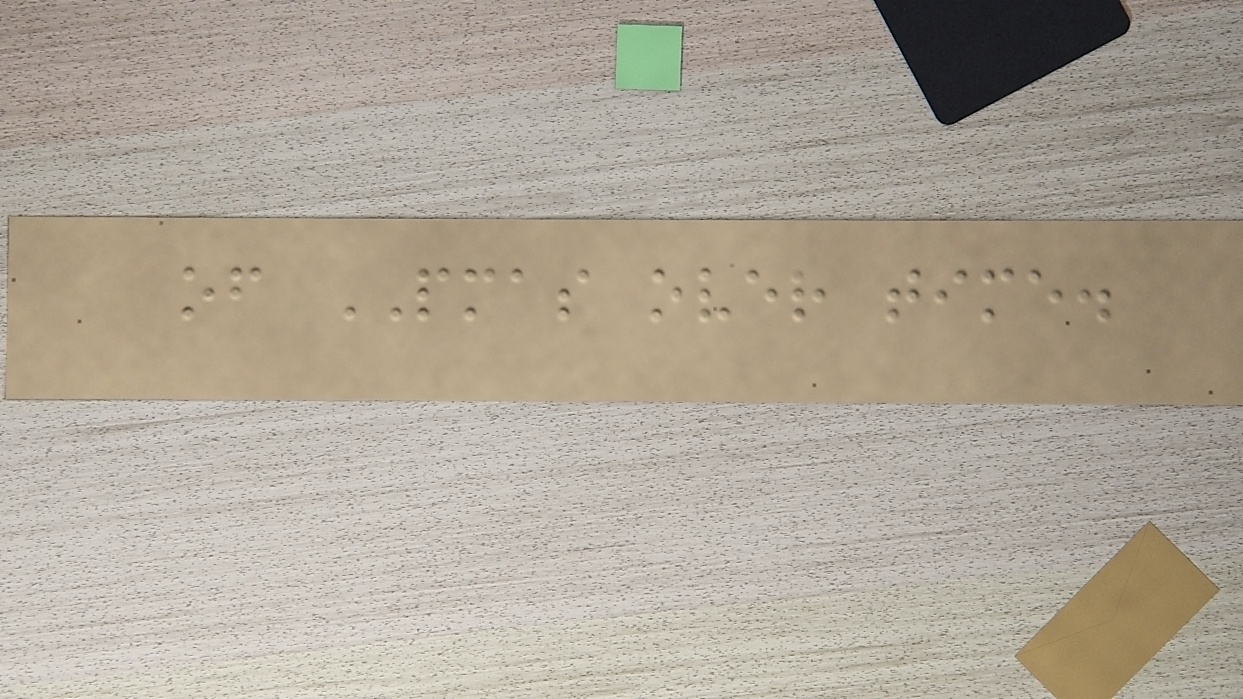of PMAS over time.
